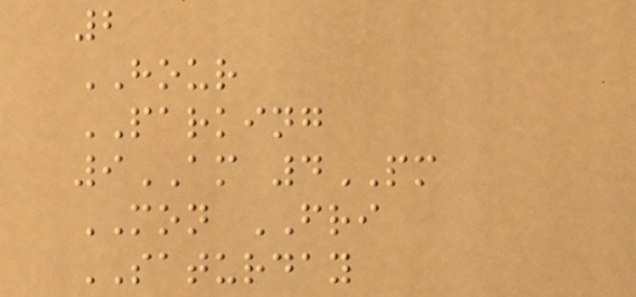2
HOUR
PARKING
9AM 4PM
MON FRI
SATURDAY
